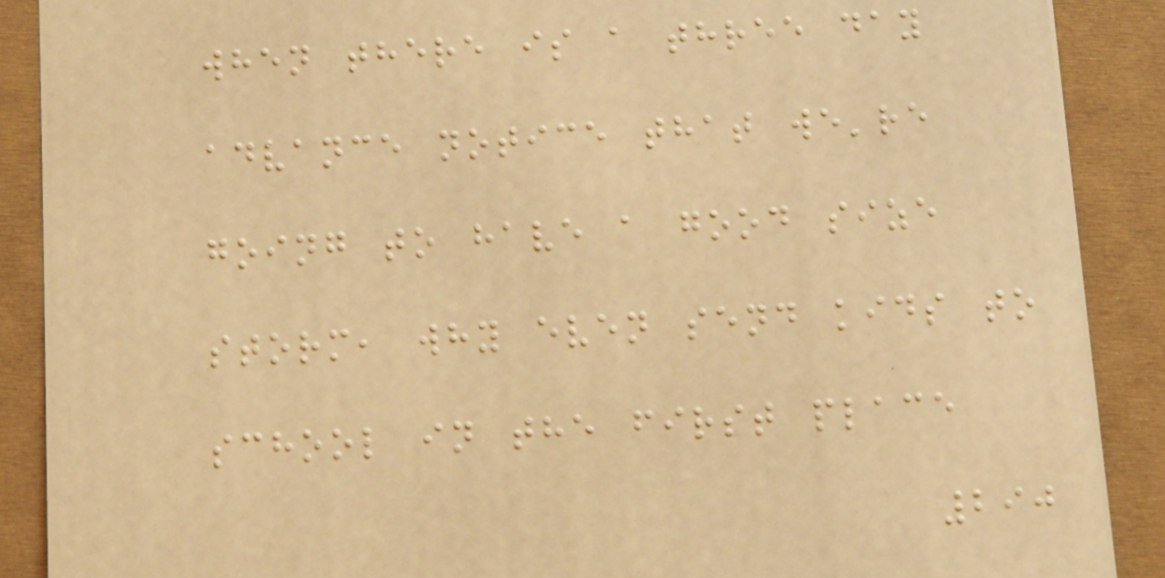when there is a three day
advance notice that we're
going to have a good size
storm, why even send kids to
school in the first place
290
